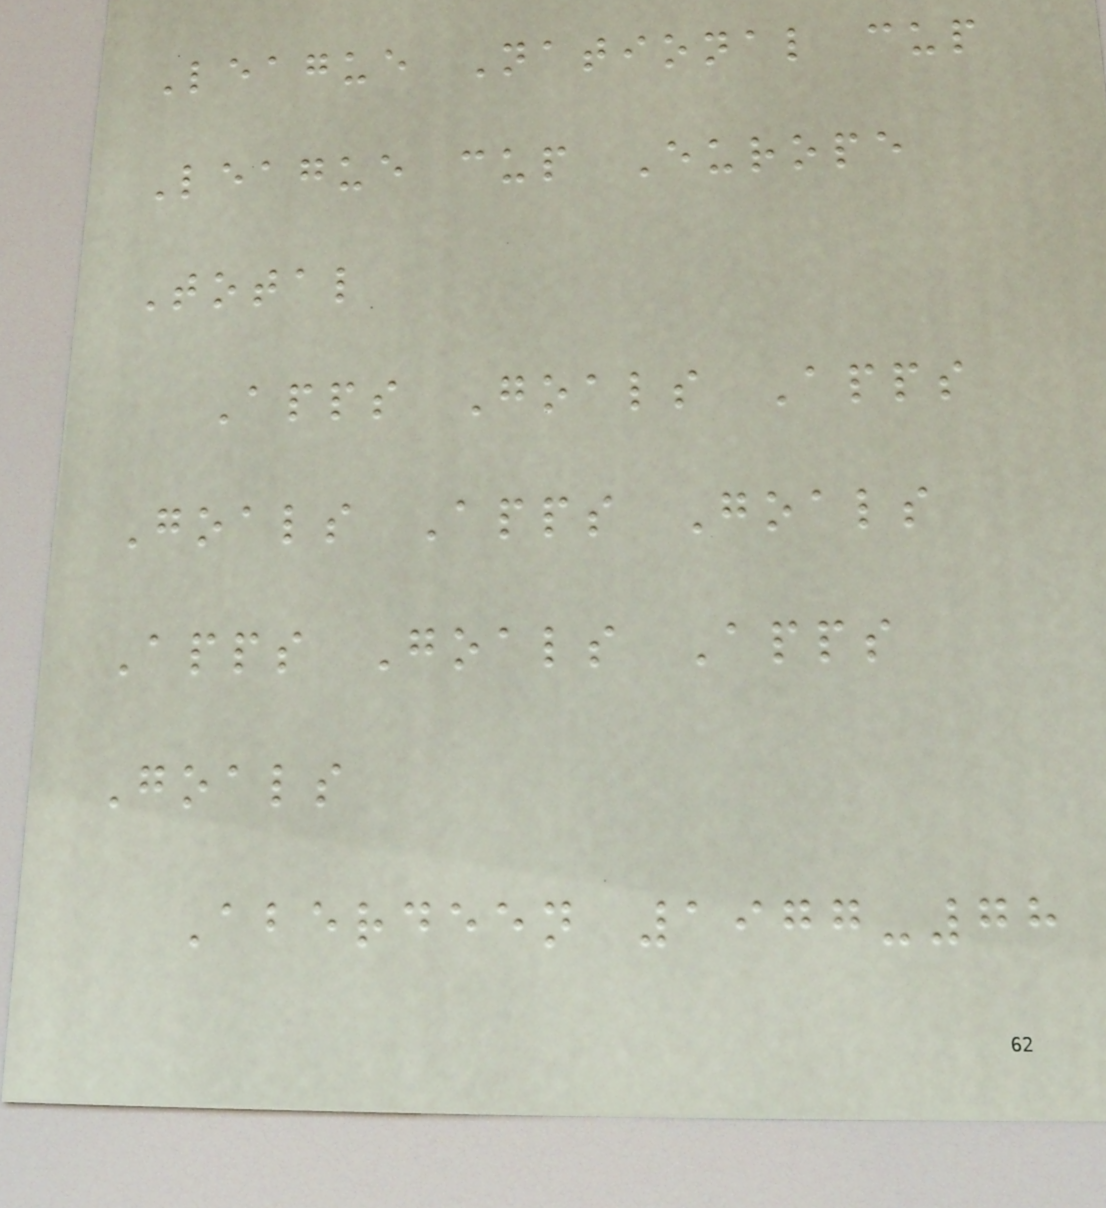League National cup
League cup Europe
Total
Apps Goals Apps
Goals Apps Goals
Apps Goals Apps
Goals
Aberdeen 1977-78
